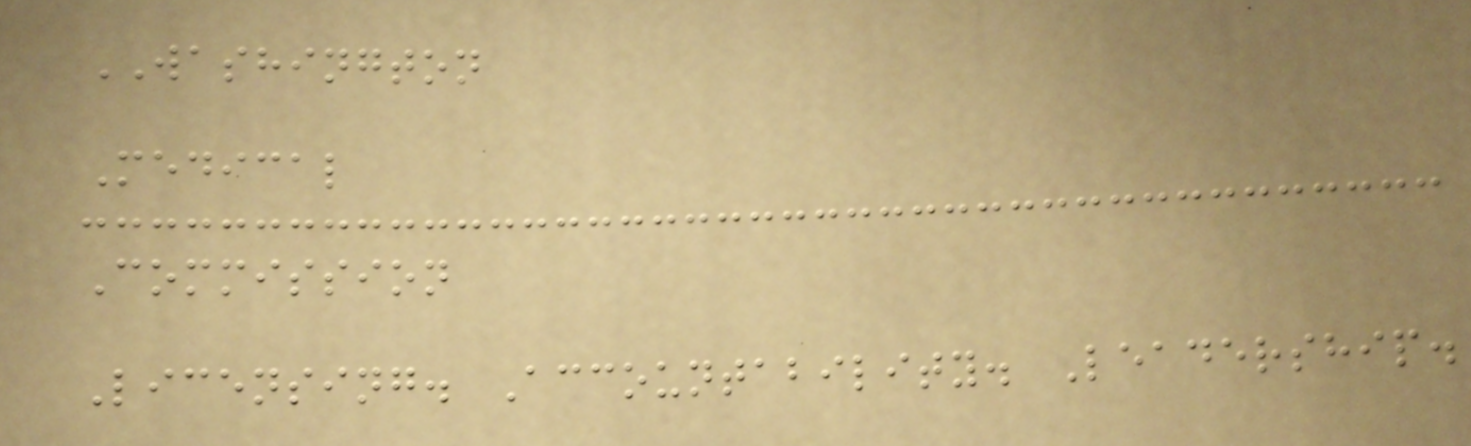WASHINGTON
Medical
Commission
Licensing. Accountability. Leadership.
